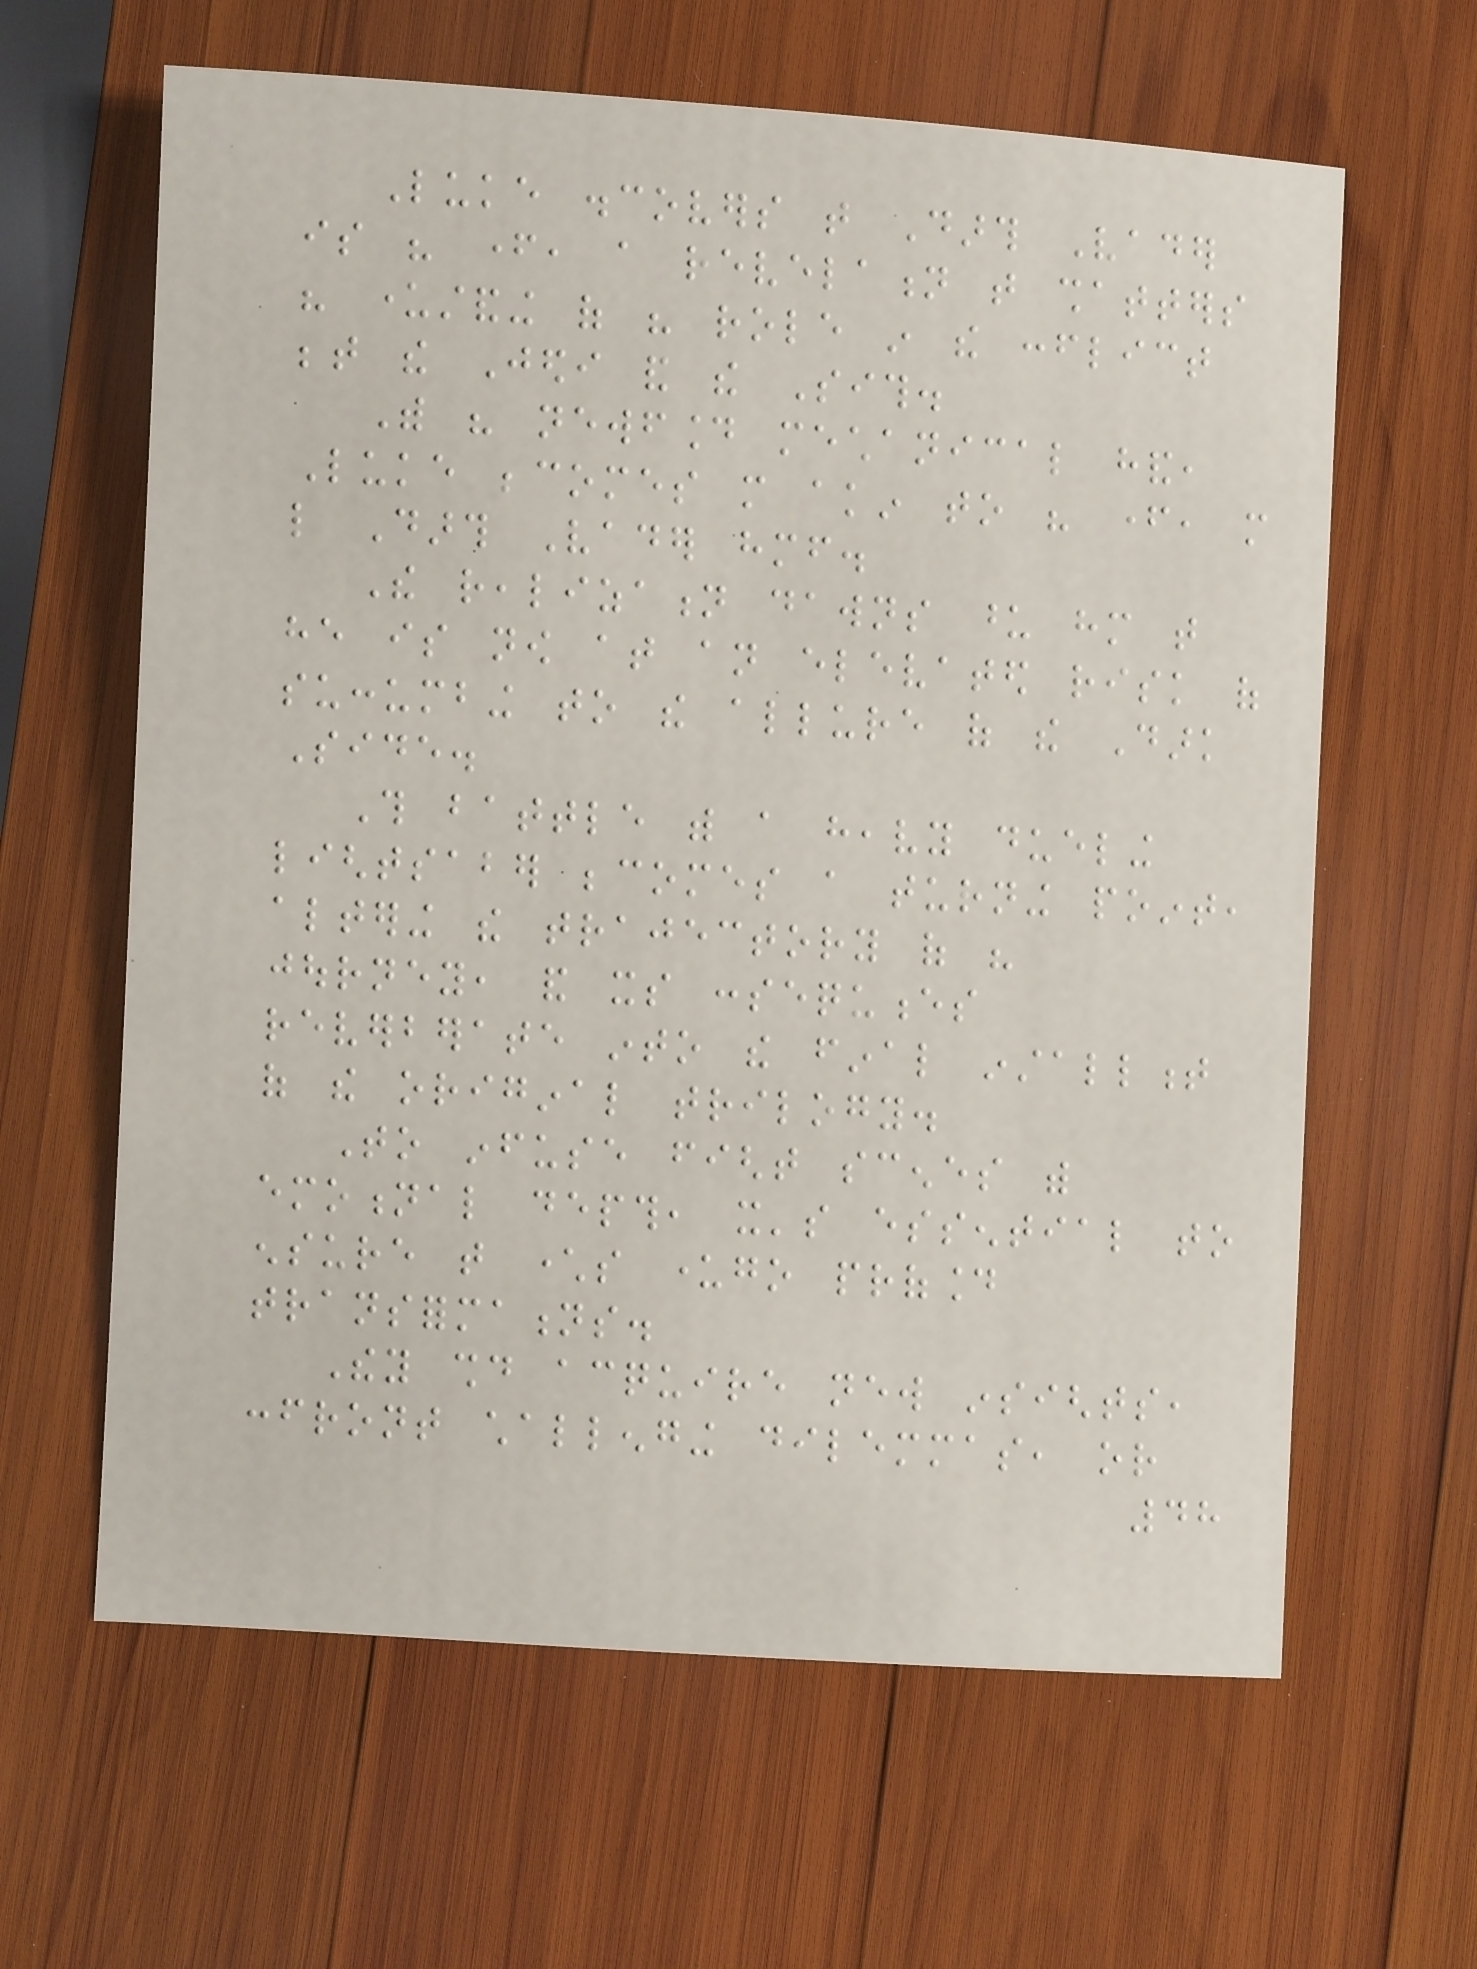Luke discovers that Darth Vader
is his father, a revelation that shatters
his understanding of his role in the conflict
between the Jedi and the Sith.
With his newfound mechanical hand,
Luke becomes more akin to his father, more
like Darth Vader himself.
The realization dawns upon him that
he is now at an elevated risk of
succumbing to the allure of the Dark
Side.
This battle with a heavy dueling
lightsaber becomes a turning point,
altering the trajectory of his
journey, and its consequences
reverberate into the final installment
of the original trilogy.
To infuse fight scenes with
emotional depth, it's essential to
ensure that characters undergo profound
transformations.
They should acquire new insights,
confront challenging dilemmas, or
48
